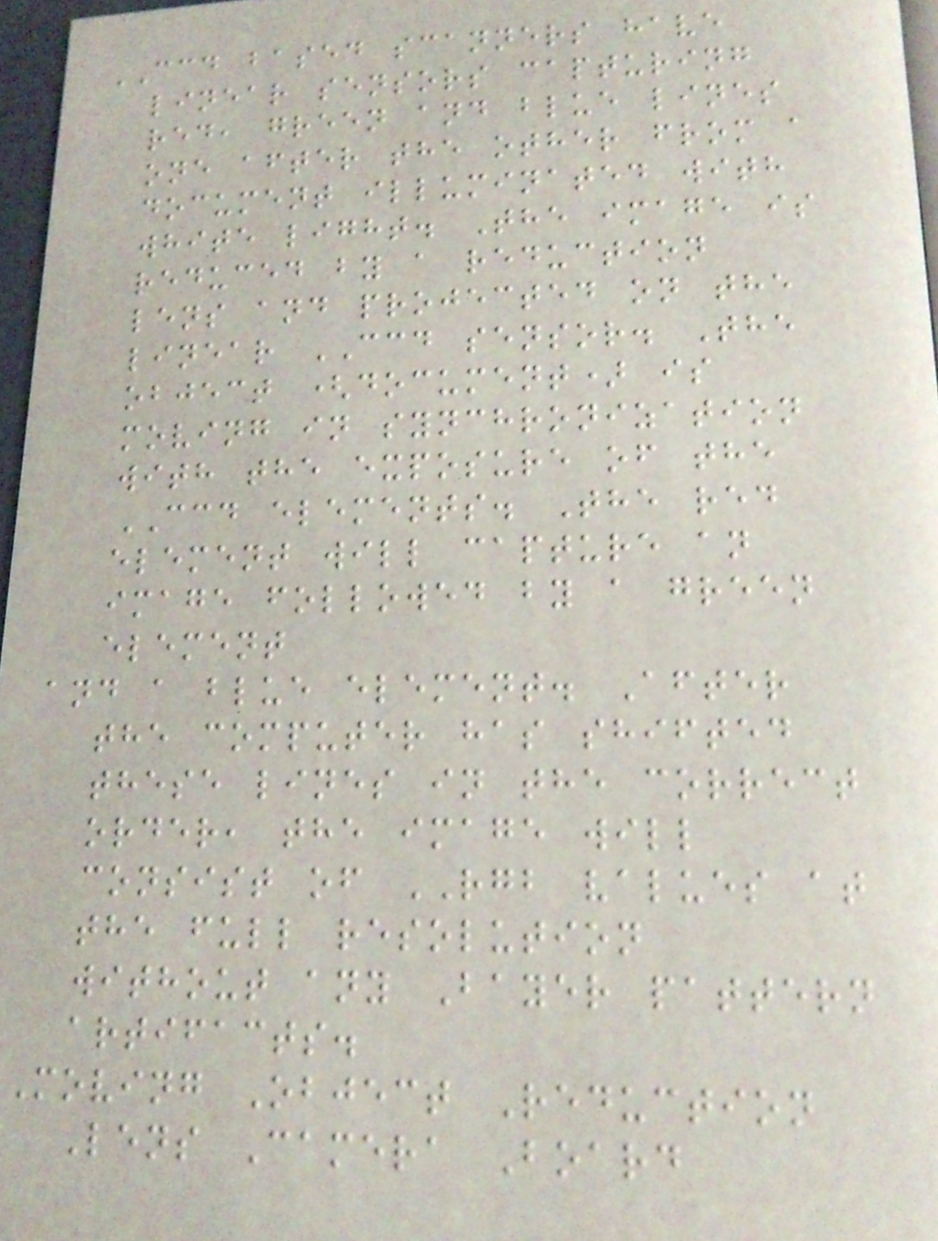CCD based scanners have
linear sensors capturing
red, green and blue lines
one after the other from a
document illuminated with
white light. The image is
reduced by a reduction
lens and projected on the
linear CCD sensor. The
object (document) is
moving in synchronization
with the exposure of the
CCD elements. The red
element will capture an
image followed by a green
element
and a blue element. After
the computer has shifted
these lines in the correct
order, the image will
consist of RGB values at
the full resolution
without any Bayer pattern
artifacts.
Moving Object Reduction
Lens Camera Board
